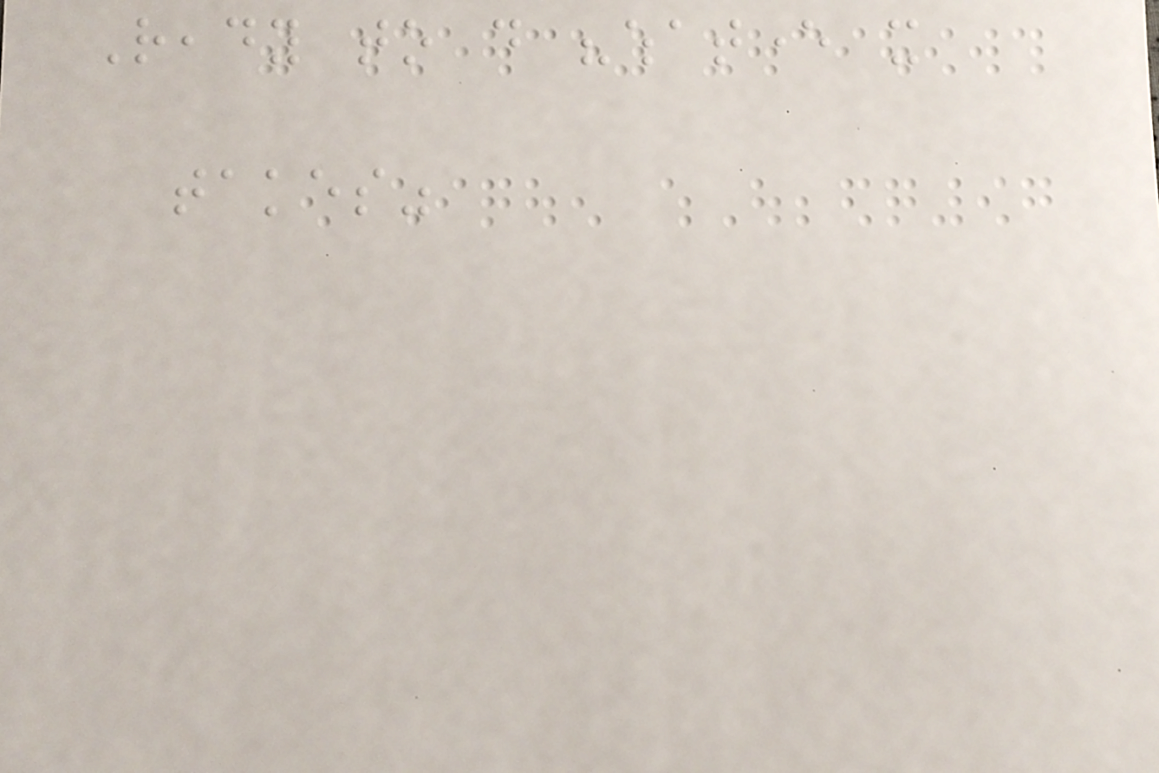Ready to do "whatever it
takes"
